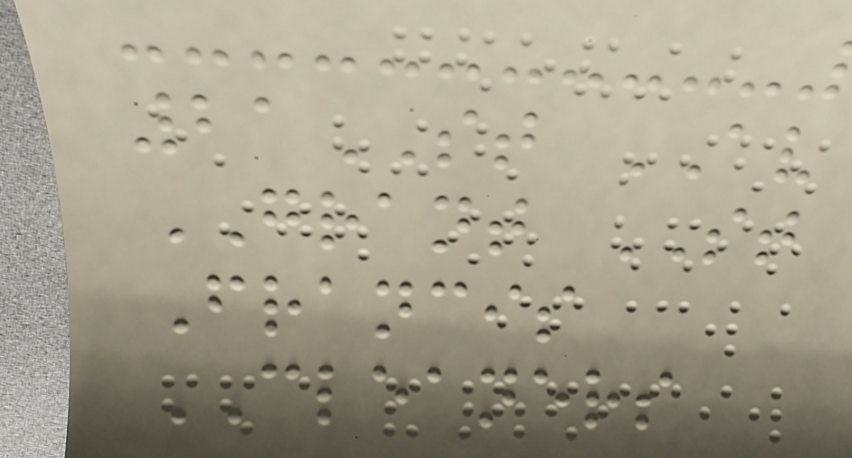21ST AV
GRANT ST
Francis
CLEANERS
